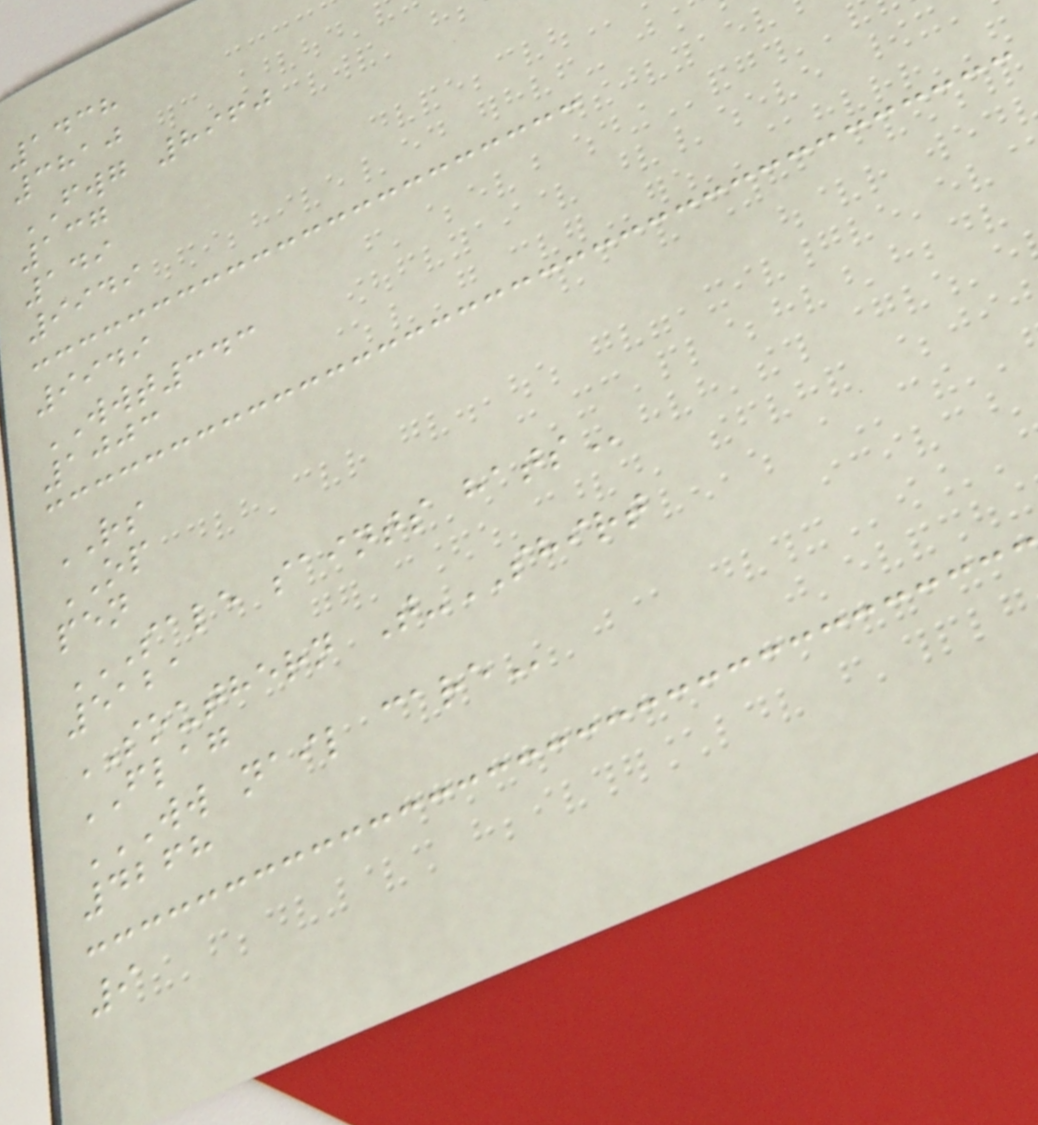1438
3810
FWG 8960
137
149
9949
9949
WWT343
1003
RS
OP
pen
SALE SAINTS HATS
5121
SOUTHERN T-SHIRT
FLAG
WW NAIL CARE
4268
9
